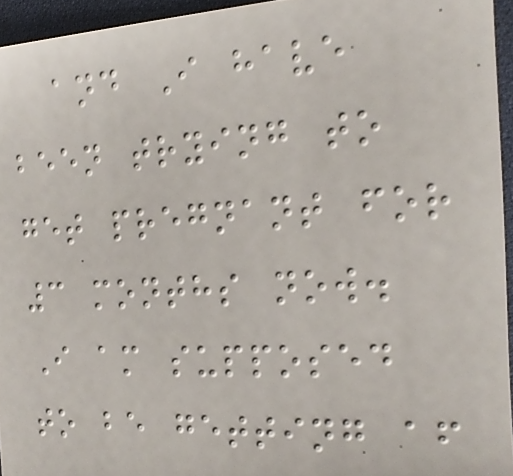and I have
been trying to
get pregnant for
3 months now.
I am supposed
to be getting af
